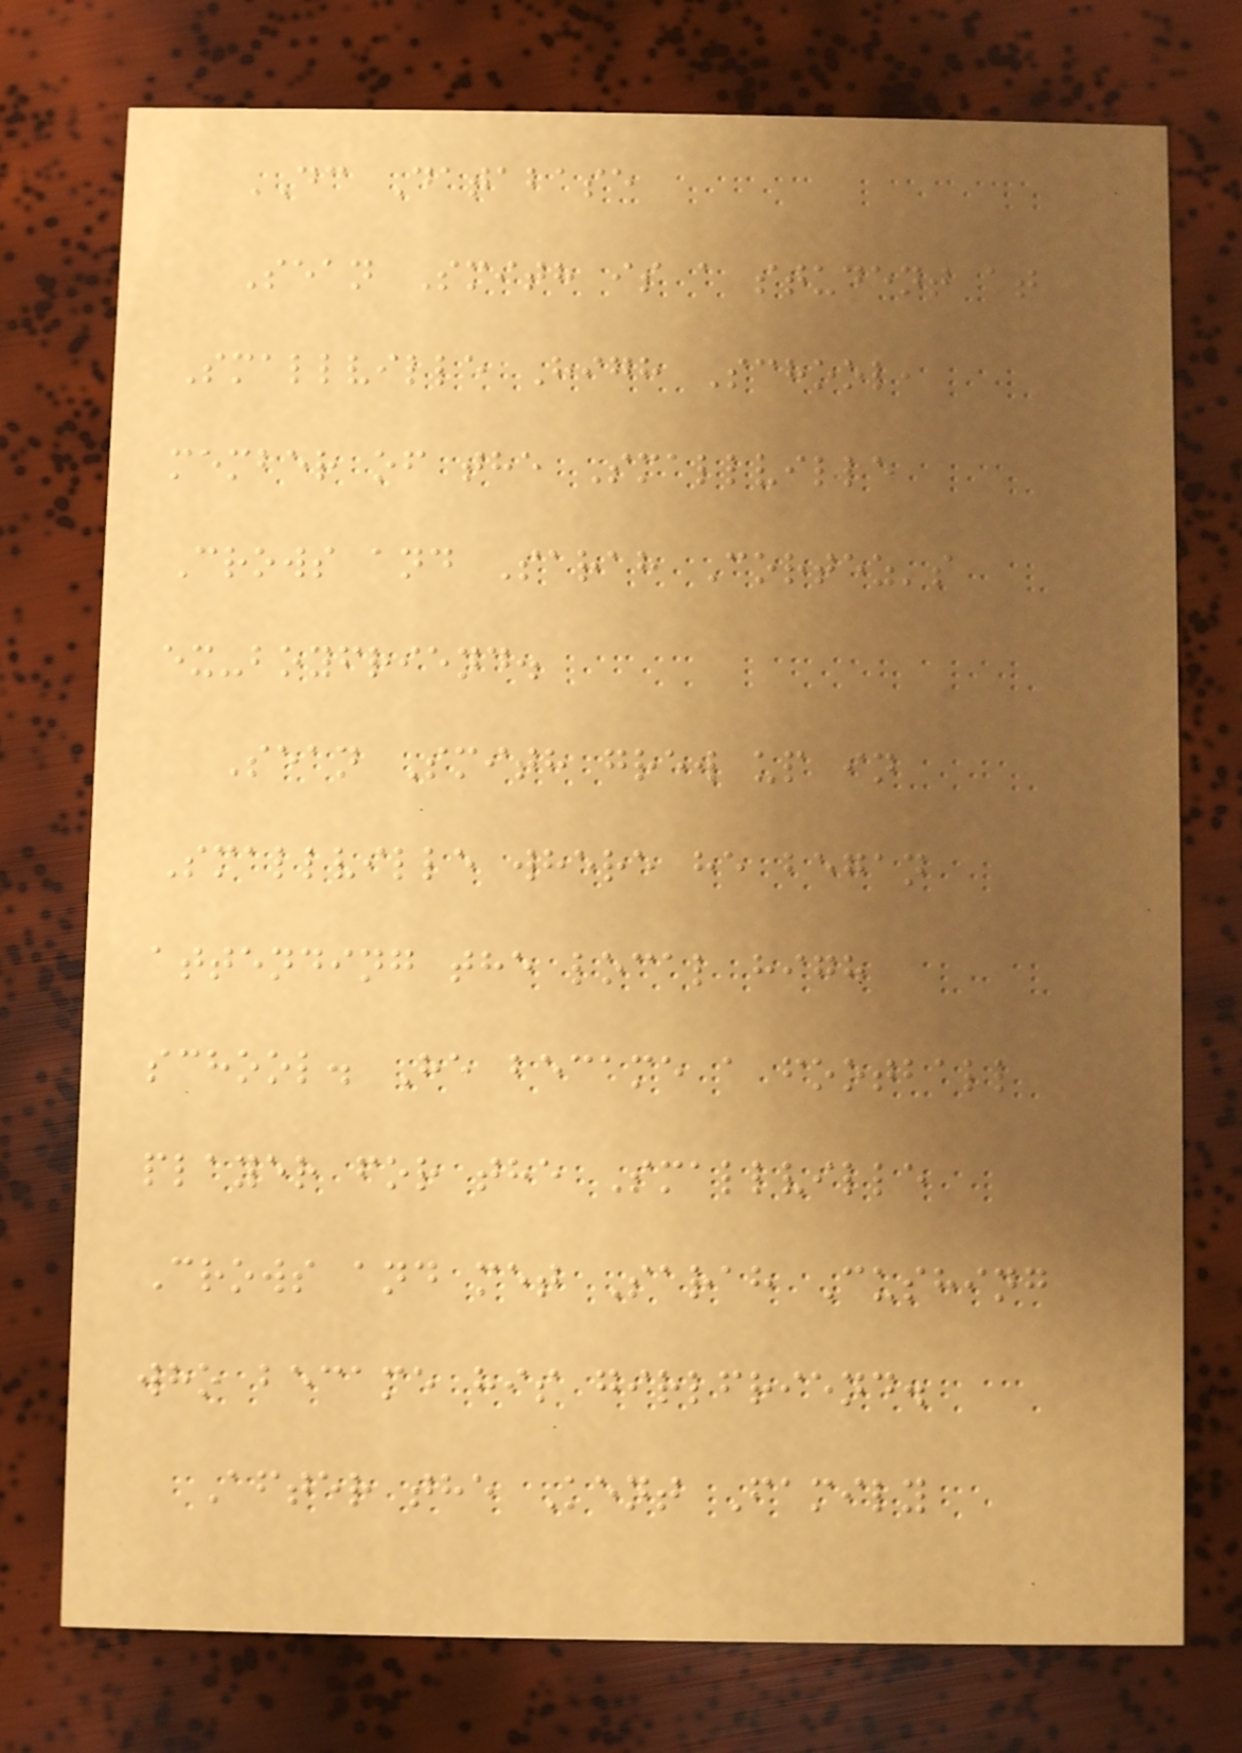DC Database
Sean Smith is a student at
Smallville High School,
member of the Smallville
Crows and Sarah Cortez's
ex-boyfriend.
Sean Smith grew up in
Smallville where he began
attending the local high
school. He became a football
player for the Smallville
Crows and met Sarah Cushing
who became his girlfriend.
After the Kent Family
